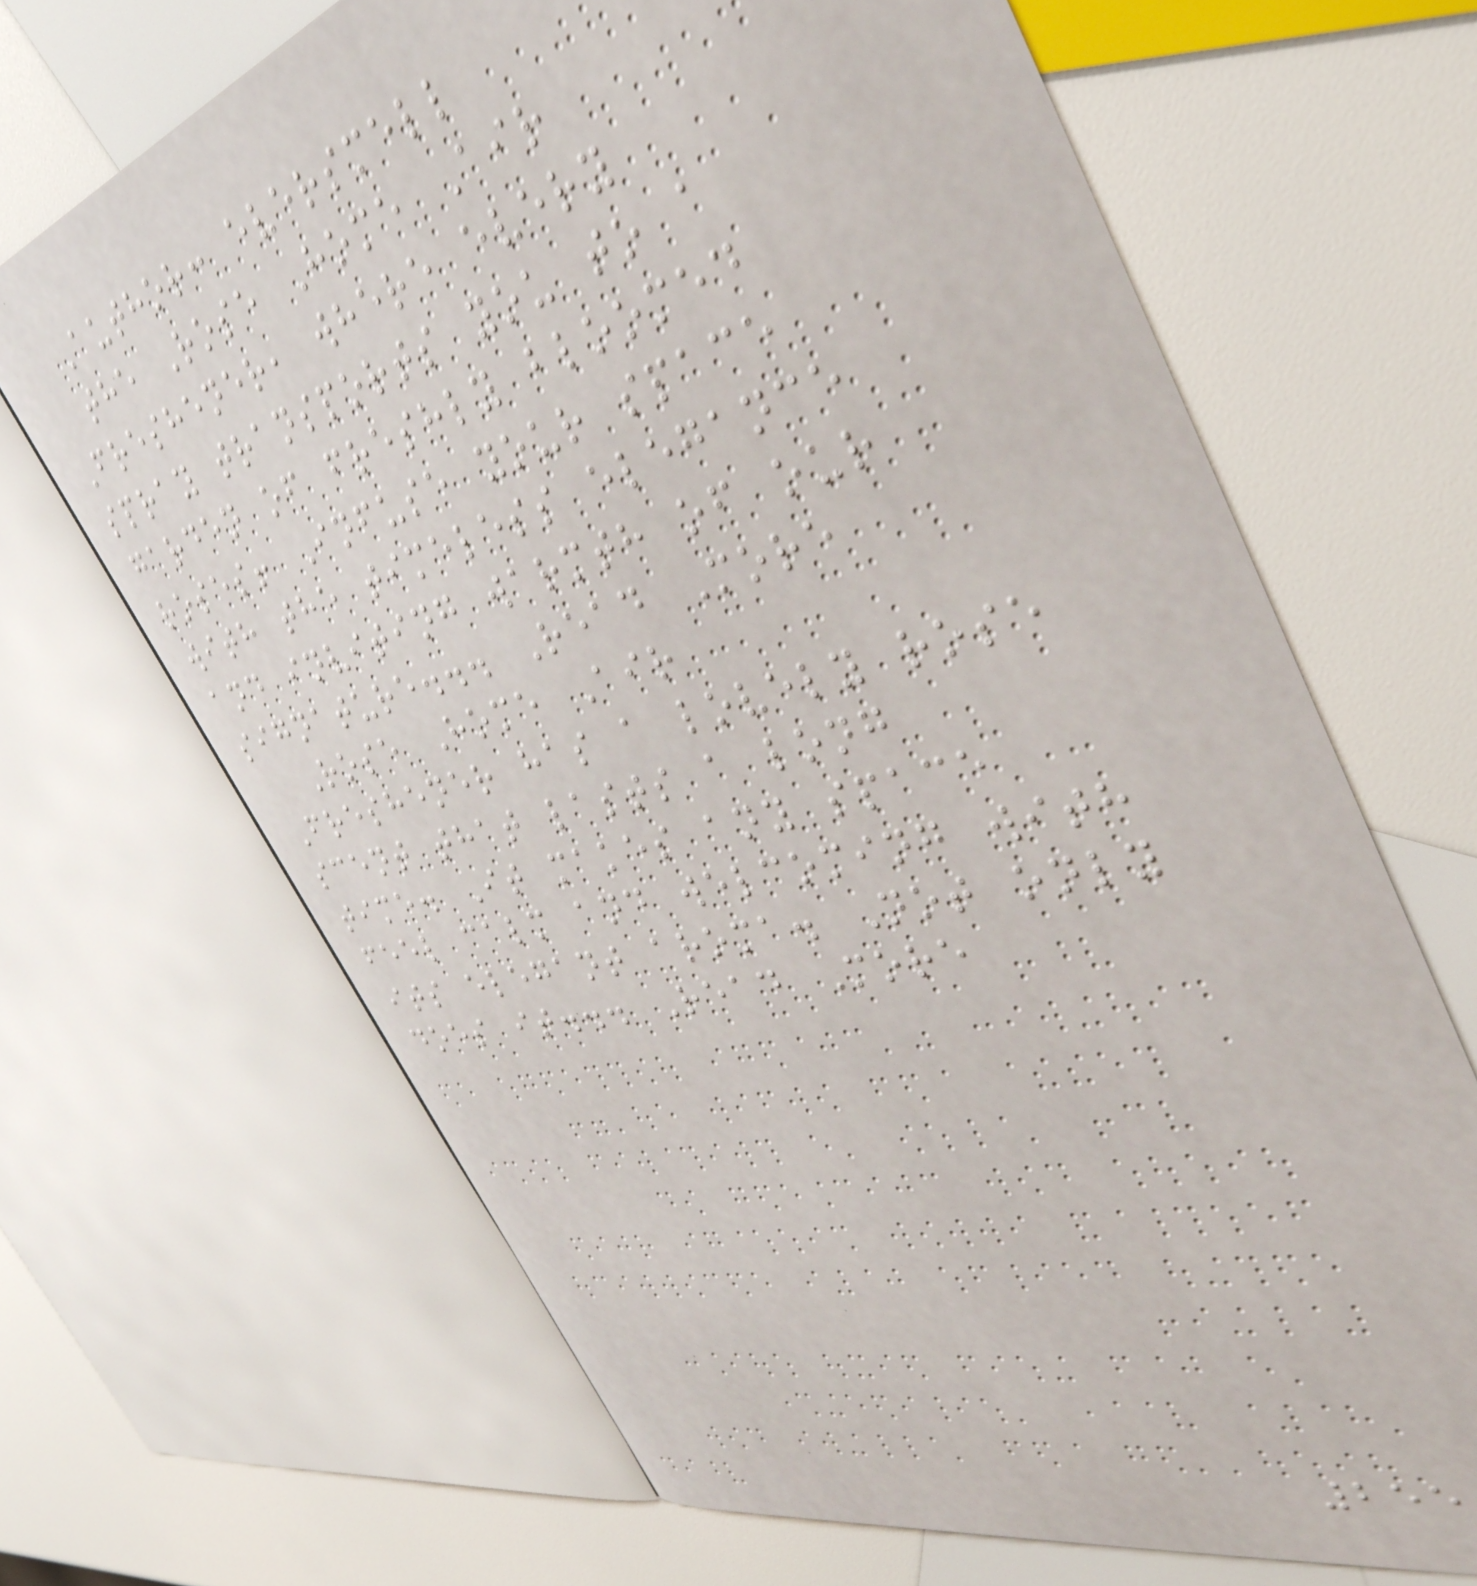Author: eversmell
the Rose Home Air
Freshener, where every
spray transports you to a
garden of freshly bloomed
roses! Infuse your space
with the timeless elegance
and inviting warmth of our
signature... Read More
Rose Home Air
Freshener has a lovely rose
scent that lasts a long
time. It makes any space
feel calm and welcoming with
its elegant aroma. Not only
does it... Read More
255
